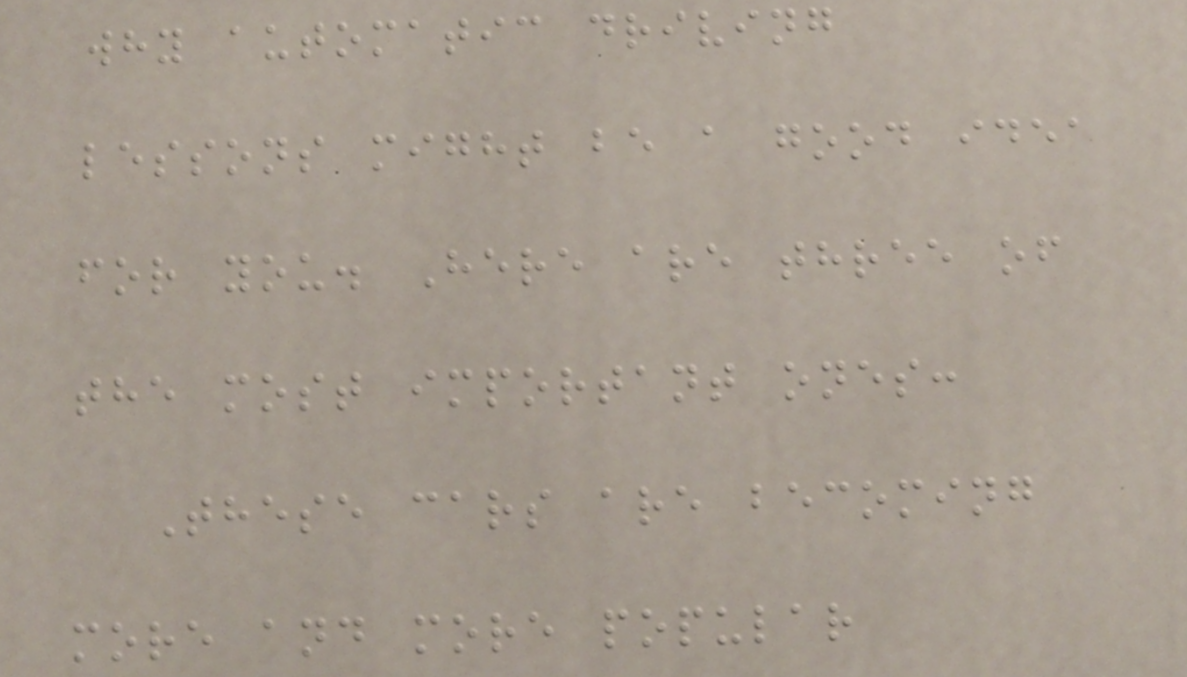why automatic driving
lessons might be a good idea
for you. Here are three of
the most important ones:
These cars are becoming
more and more popular
